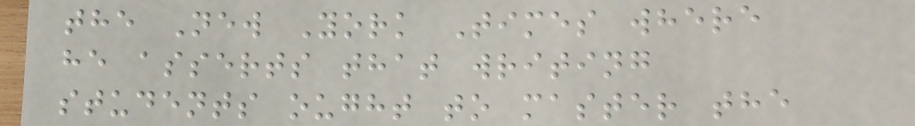the New York Times where
he asserts that writing
students ought to master the
